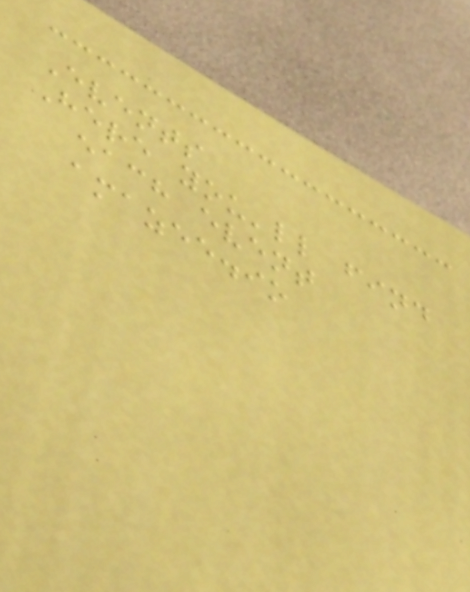Events
Here you'll find
each event
amazee.io
